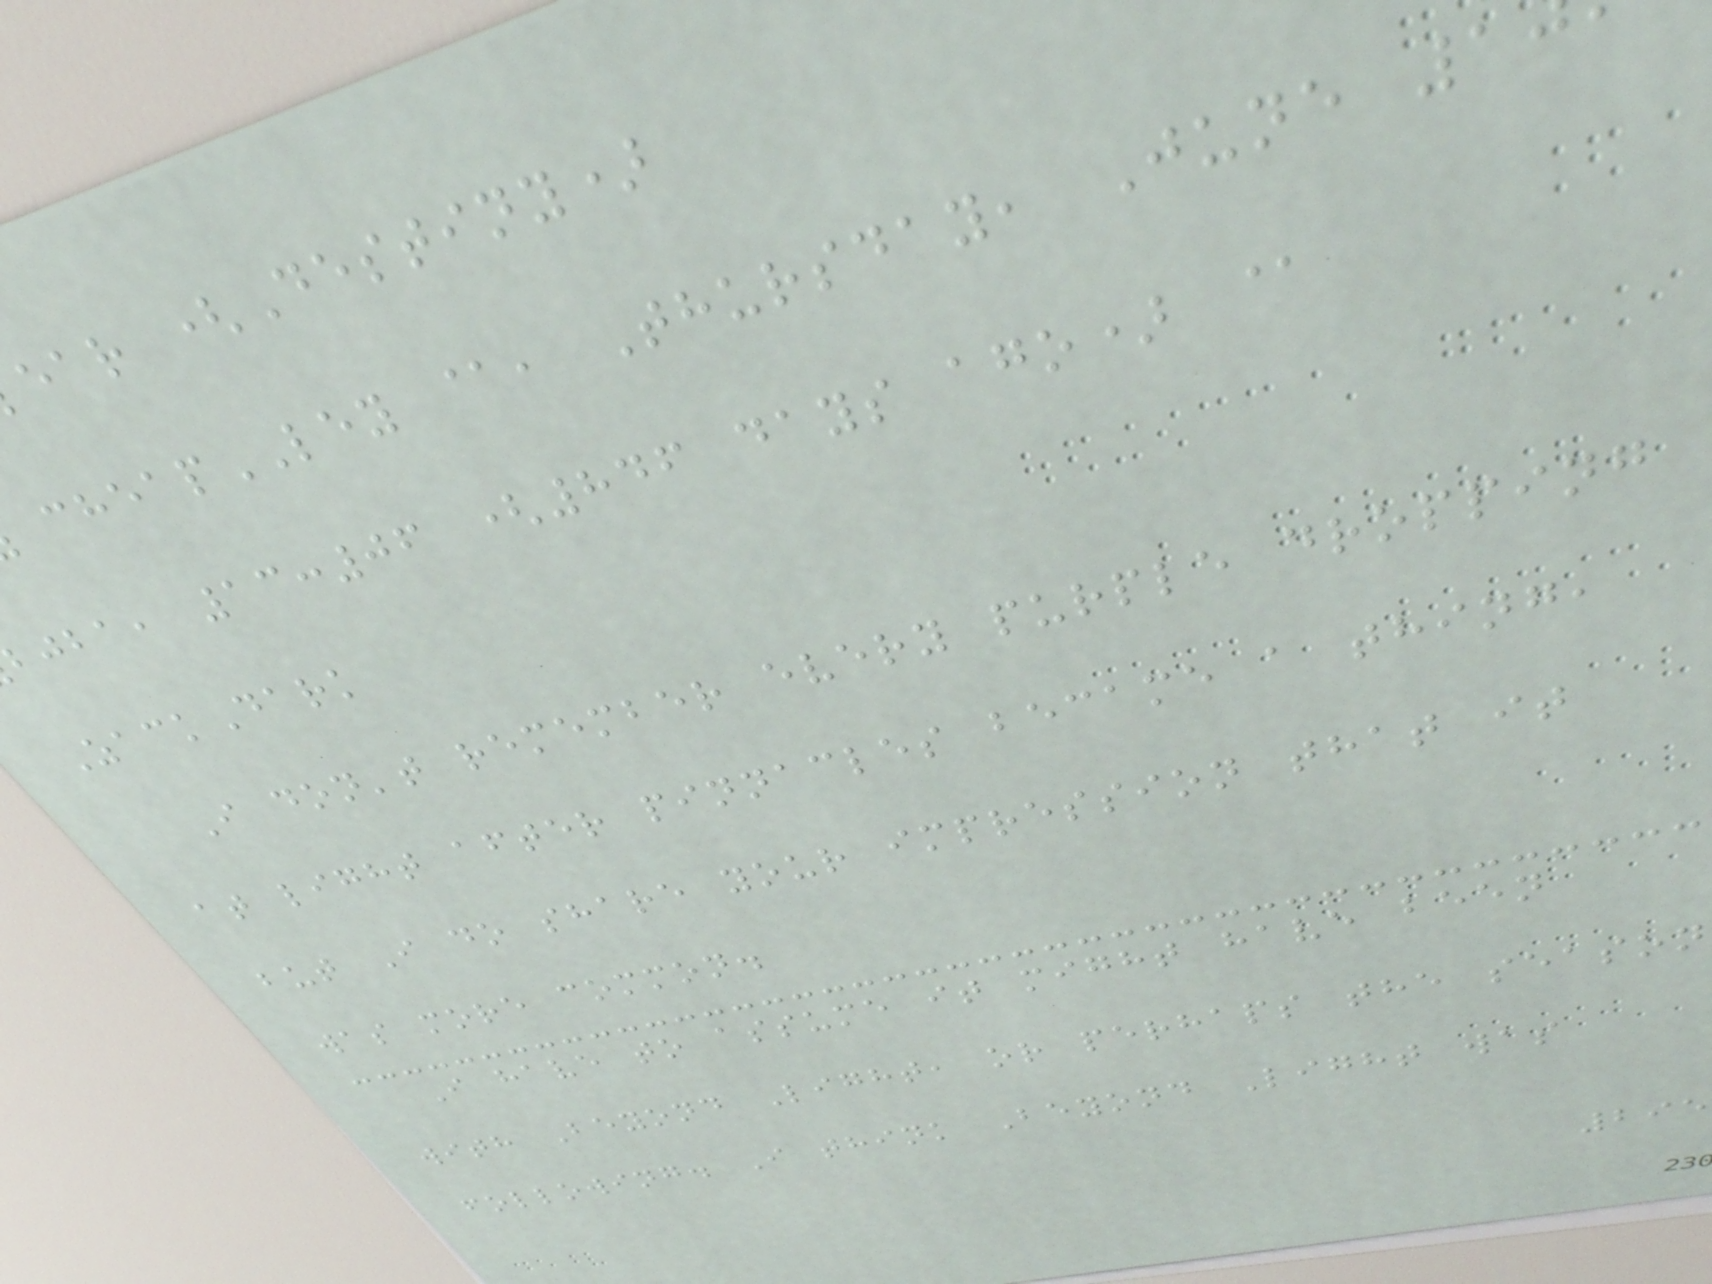ear (Destiny)
cheapLEY @, Thursday, June 1
bjba, 13:06 (846 days ago) @
ZackDark
I don't remember every purple dropping
at light after pinnacles became a thing,
but I do share your impression that it
was more common.
I have to assume it might have been
with Beyond Light, or perhaps the season
following. I think Beyond Light was
295
